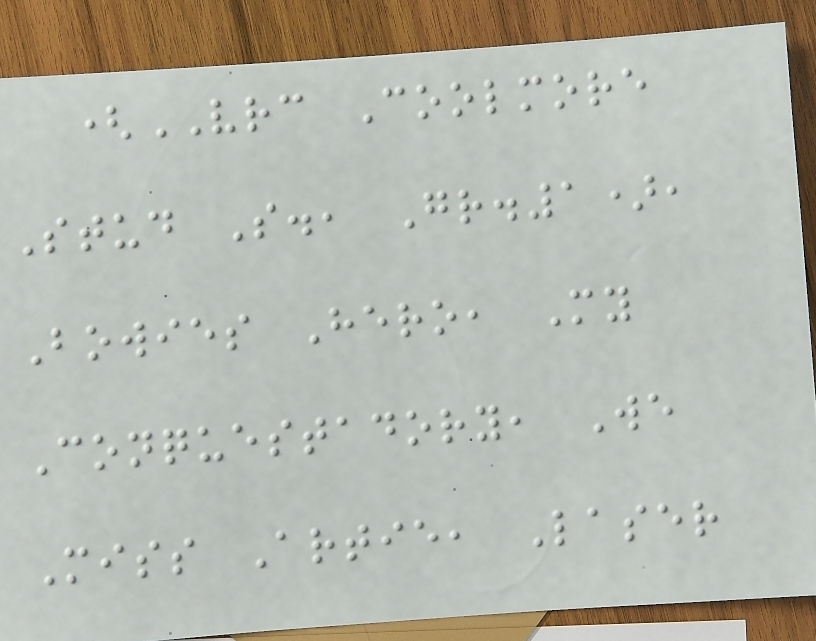(VRC Coolmore
Stud S., Gr.1),
Bowies Hero, My
Conquestadory, We
Miss Artie, Laser
